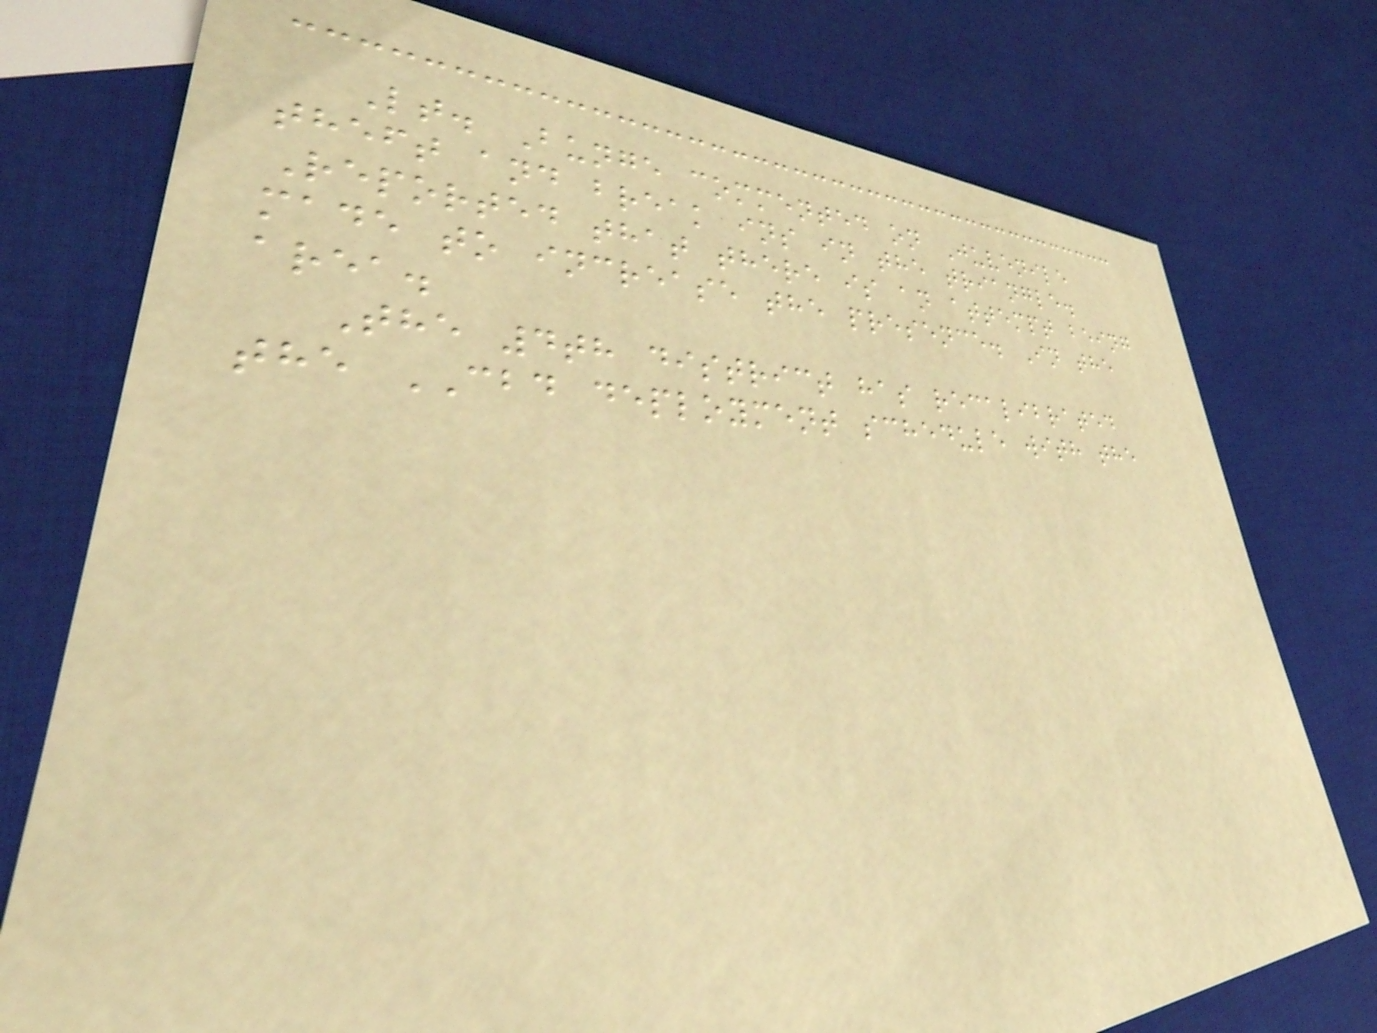Lt. Bunge commented on Juvenile
theft and break ins in the triangle.
Reported that there is an attempt being
made to increase the presence. In the
area.
The 4th district has recalibrated
the CBD deployment schedule with the
